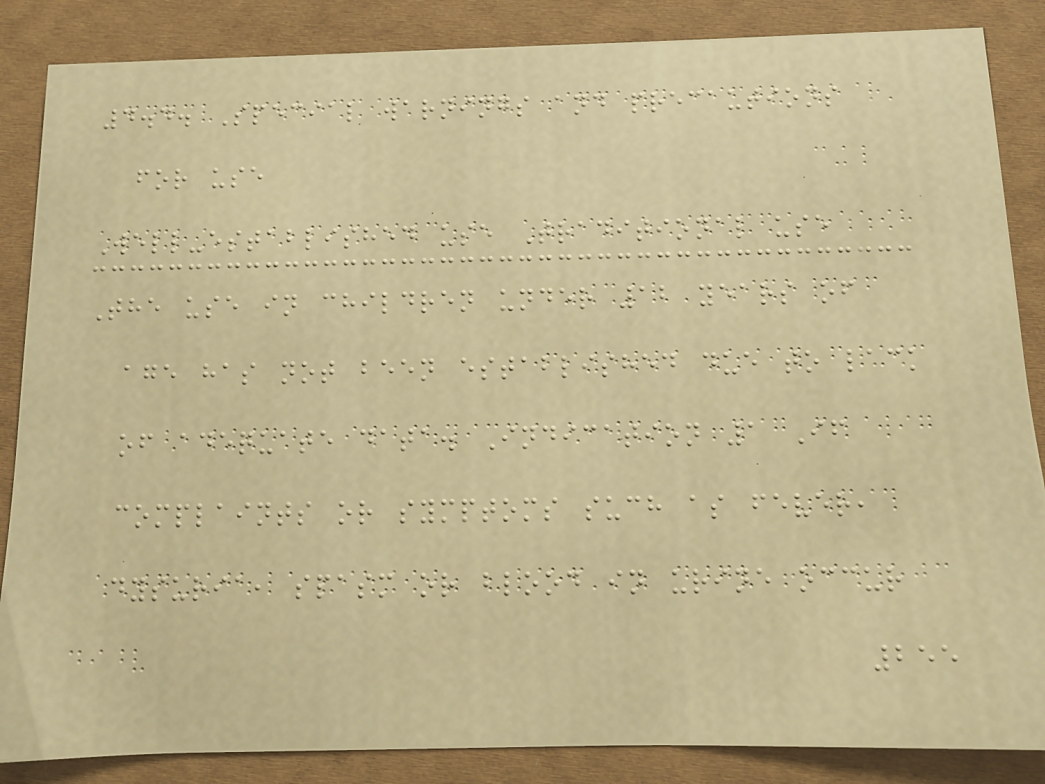4.4. Special warnings and precautions
for use
Well-established use Traditional use
The use in children under 12 years of
age has not been established due to lack
of adequate data. Indication 1 If
complaints or symptoms such as fever,
dysuria, spasm or blood in urine occur
255
